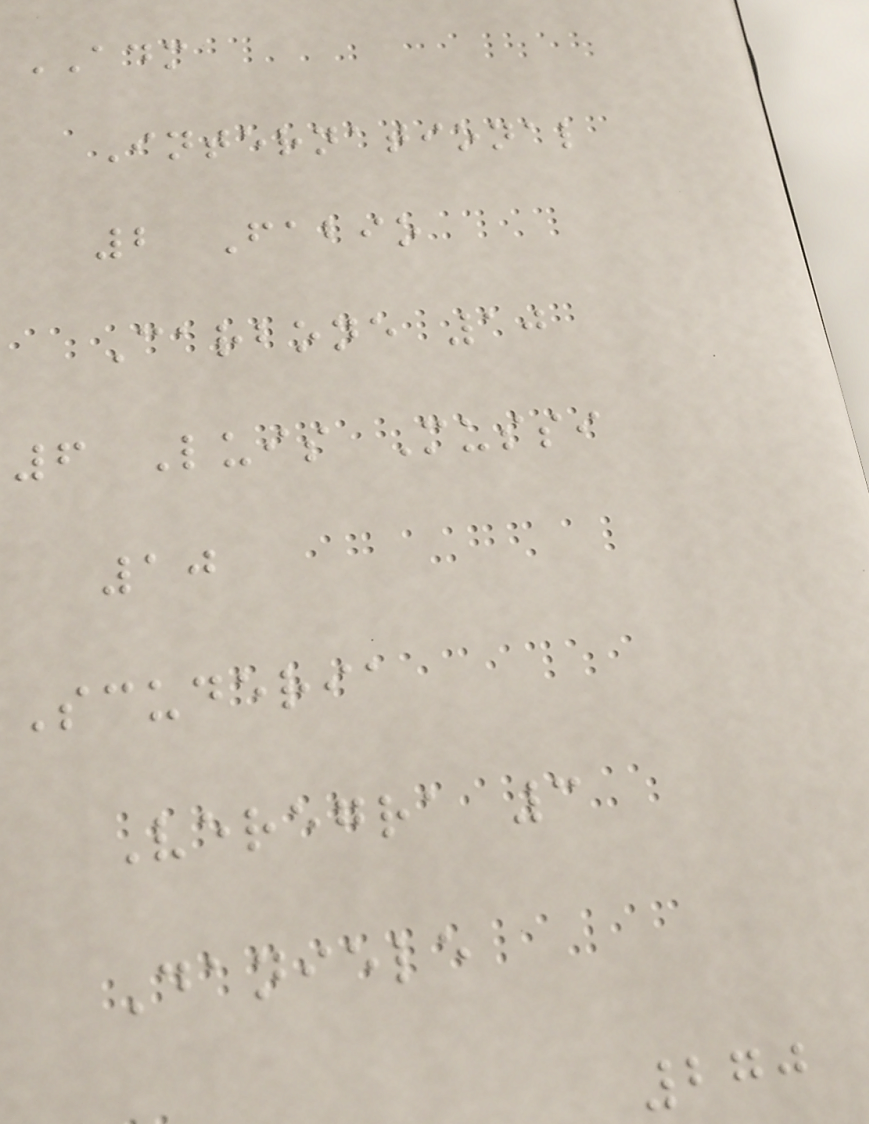ADM
International
2 Fabio
Carbone 10
6 Luis Mussi
10
Scuderia
Veregra 3
Daniele
270
